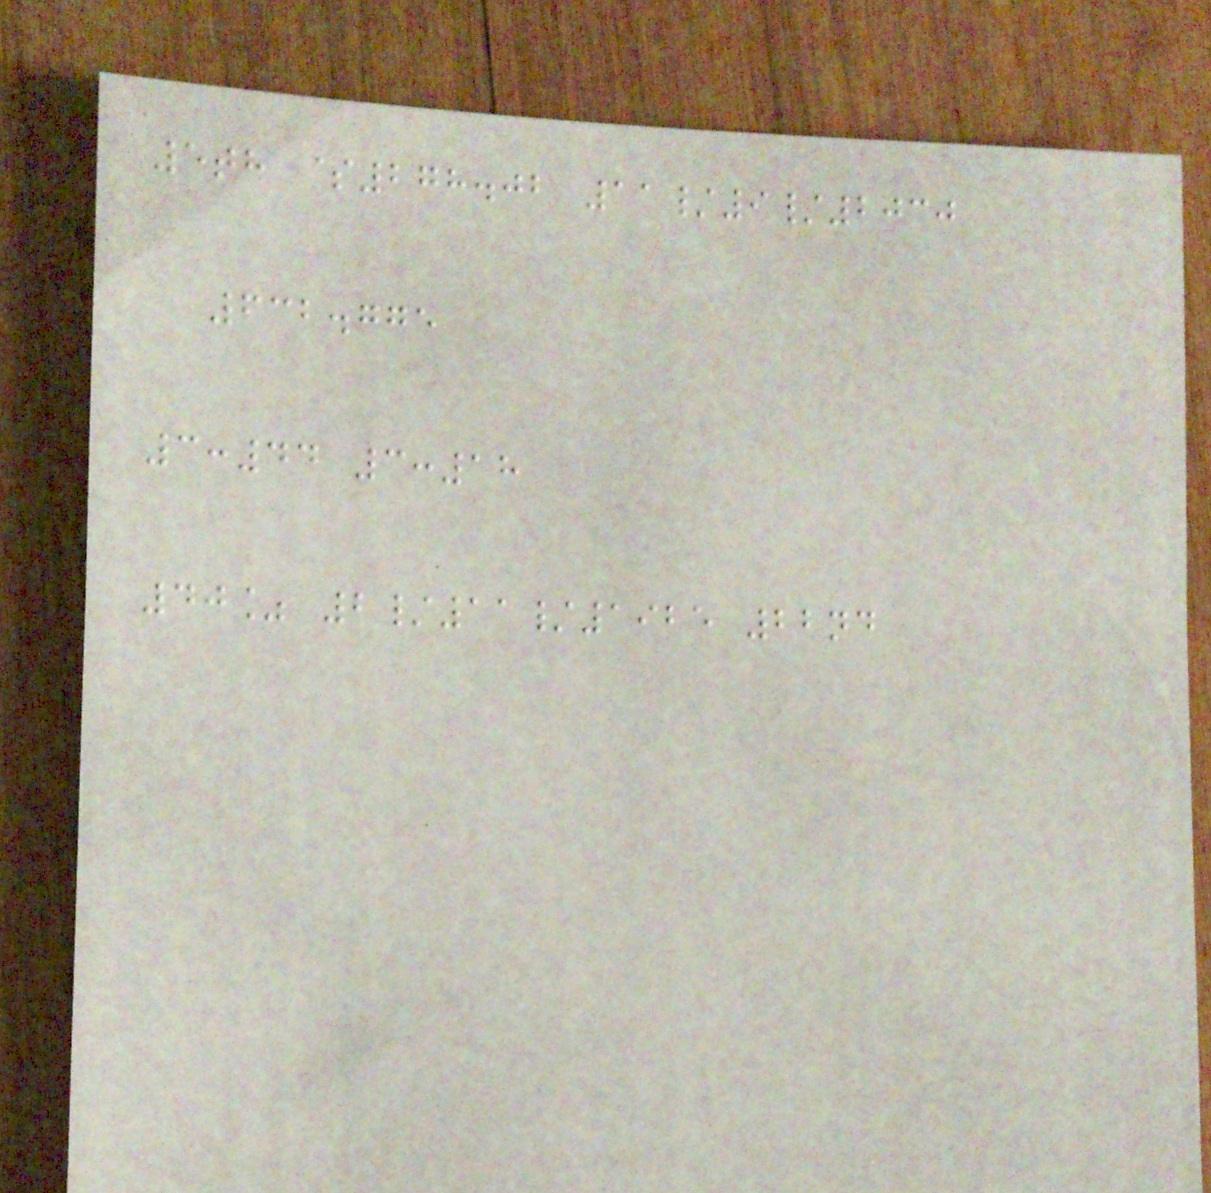5th $278.02 11/9/2030
632.775
3:44 3:18
40% 2/11/1925 22nd
